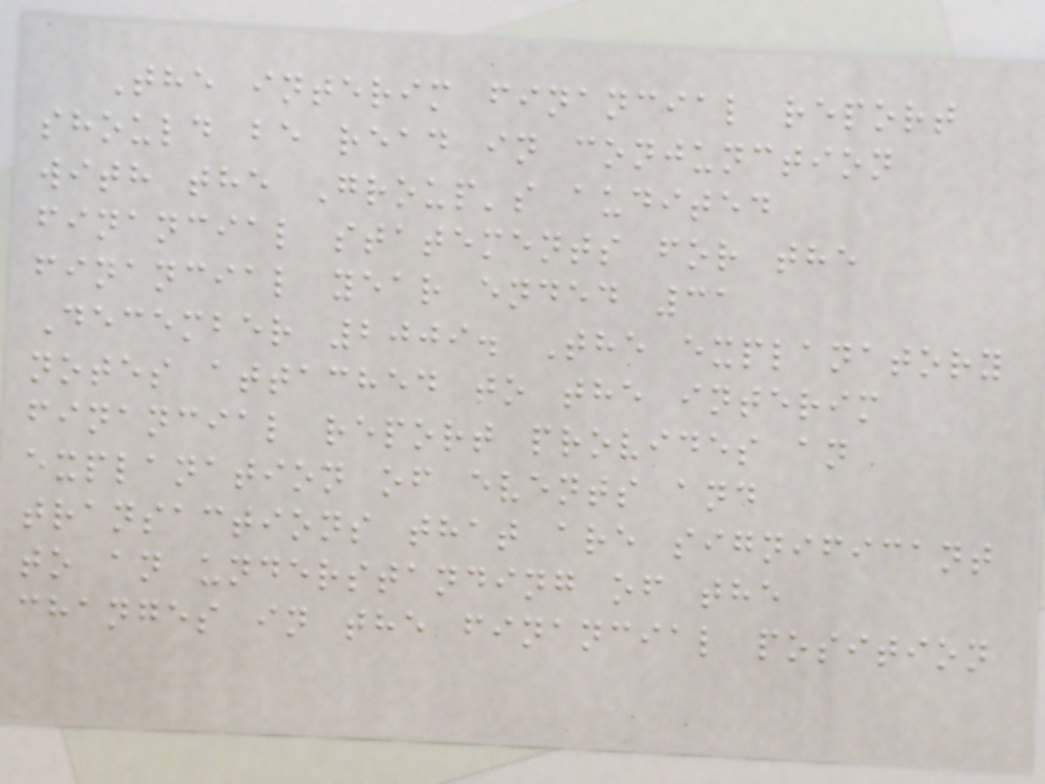The interim financial report
should be read in conjunction
with the Group's audited
financial statements for the
financial year ended 31
December 2009. The explanatory
notes attached to the interim
financial report provides an
explanation of events and
transactions that are significant
to an understanding of the
changes in the financial position
